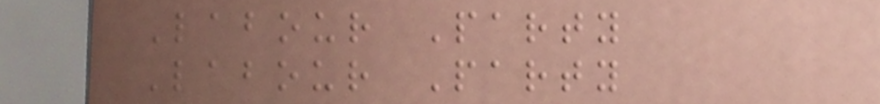Labour Party
Labour Party
